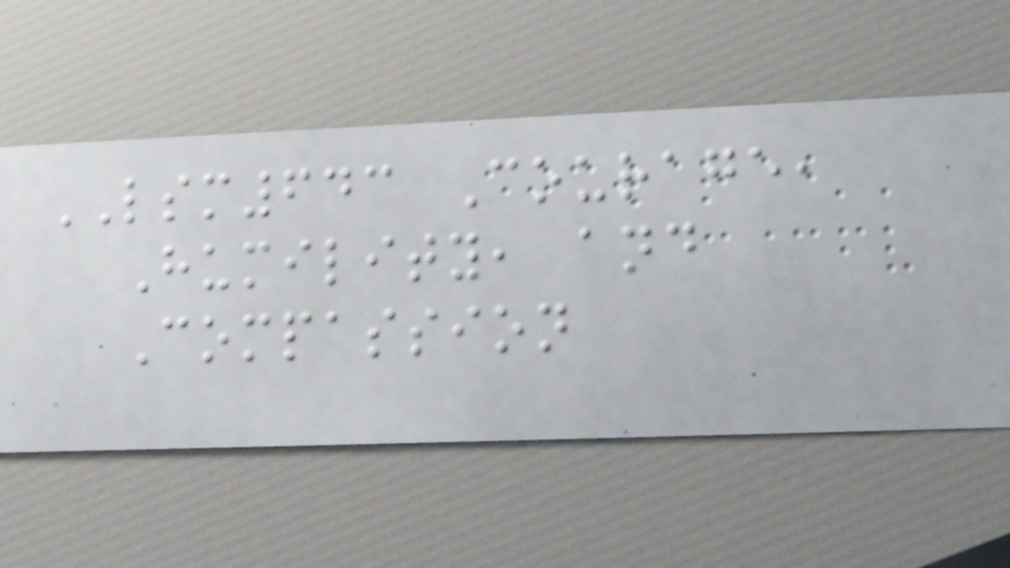LSM643 Courage,
Humility, and
Compassion
